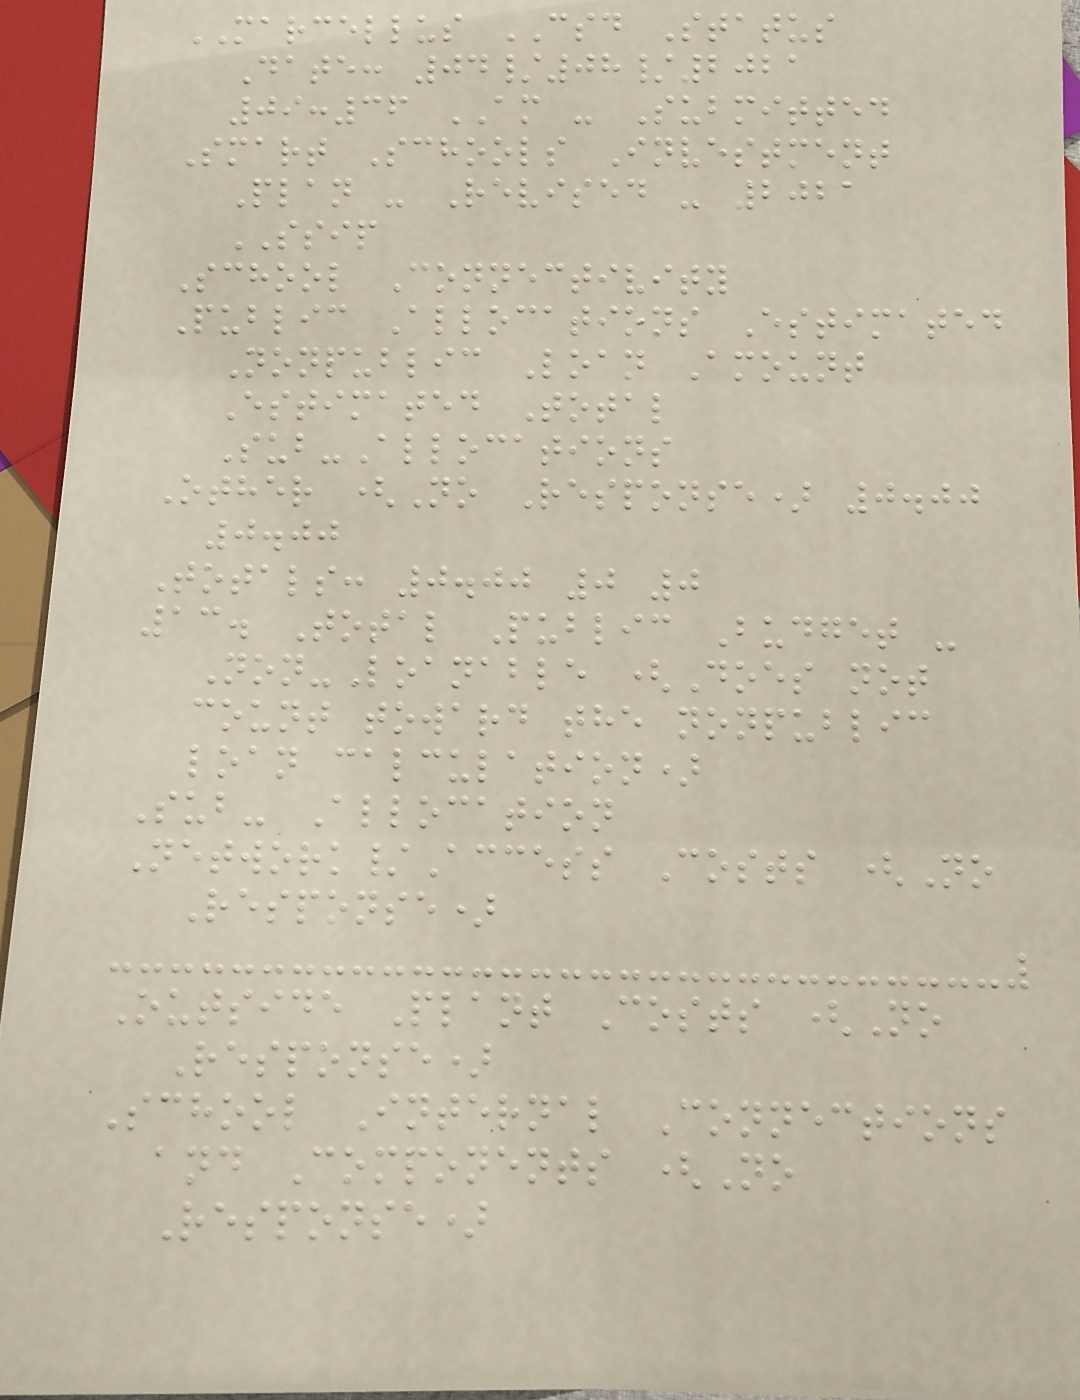MARCELLUS CSD Status
Date: 04/08/2021
09:36 AM - Submitted
Smart Schools Investment
Plan - Revised - 2021
SSIP
School Connectivity
Public Allocations Estimated
Nonpublic Loan Amount
Estimated Total
Sub-Allocations
Other (No Response) 0.00
0.00
Totals: 0.00 0 0
13. Total Public Budget -
Non-Loanable (Does not
count toward the nonpublic
loan calculation)
Sub- Allocation
Network/Access Costs (No
Response)
Outside Plant Costs (No
Response)
School Internal Connections
and Components (No
Response)
